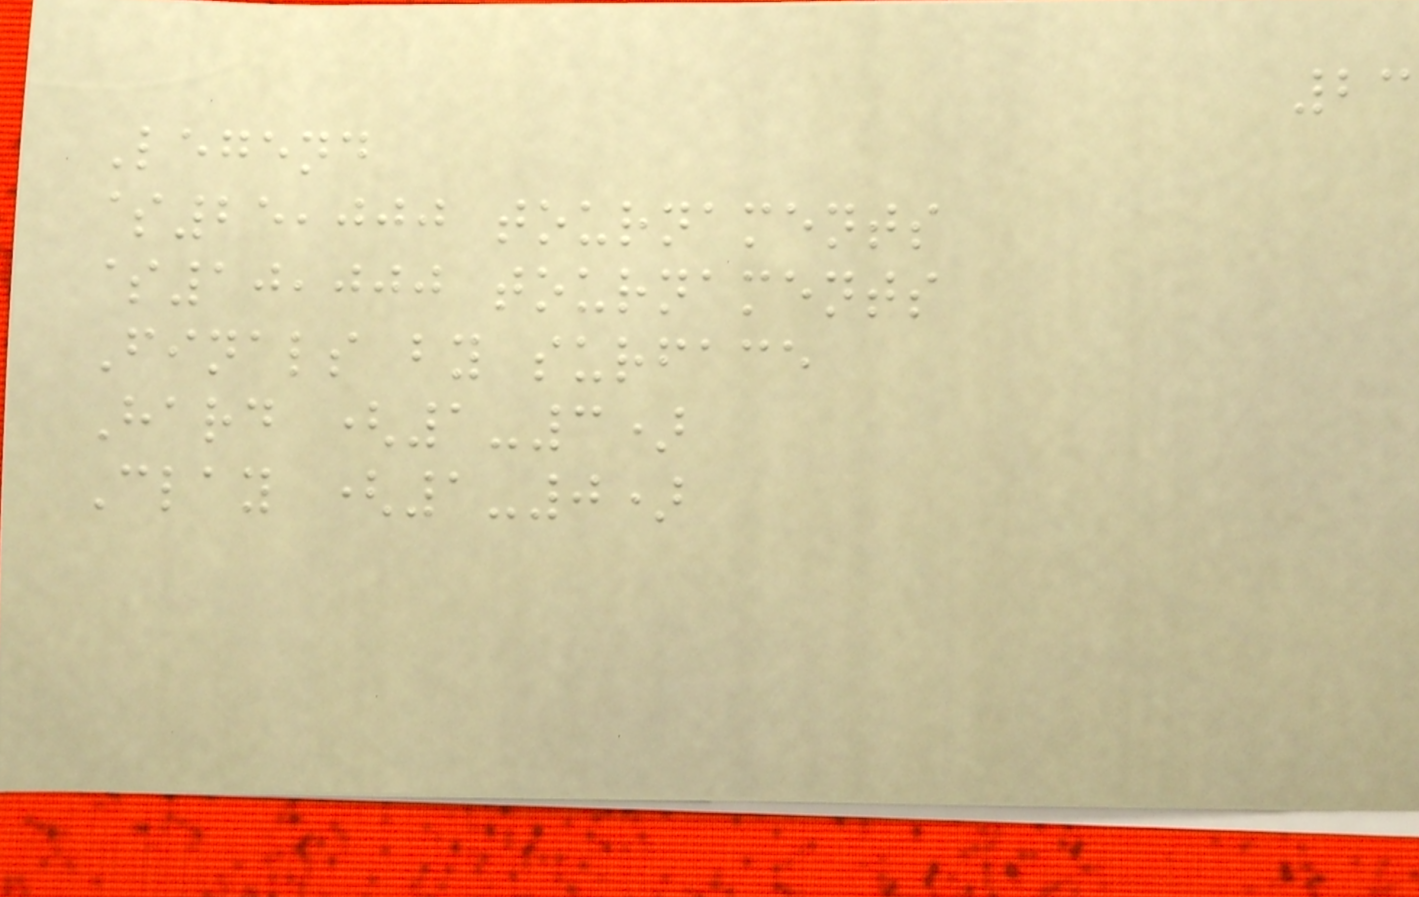23
Legend
$25,000 tournaments
$10,000 tournaments
Finals by surface
Hard (1-3)
Clay (1-0)
